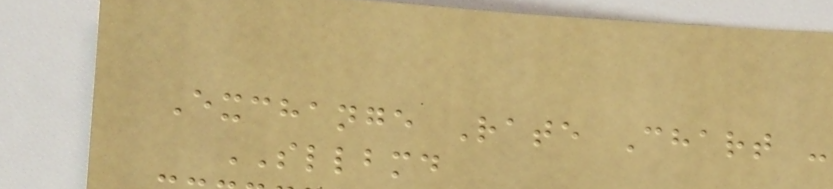Exchange Rate Chart -
SLLBMD
